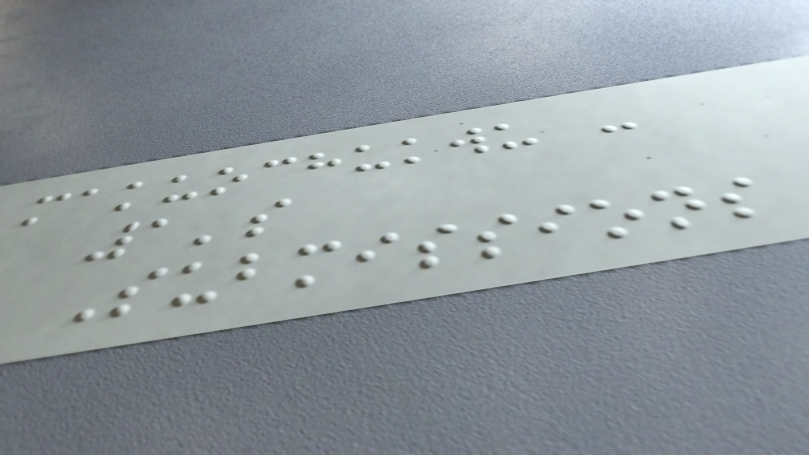makuochukwu -
1's
Submissions
